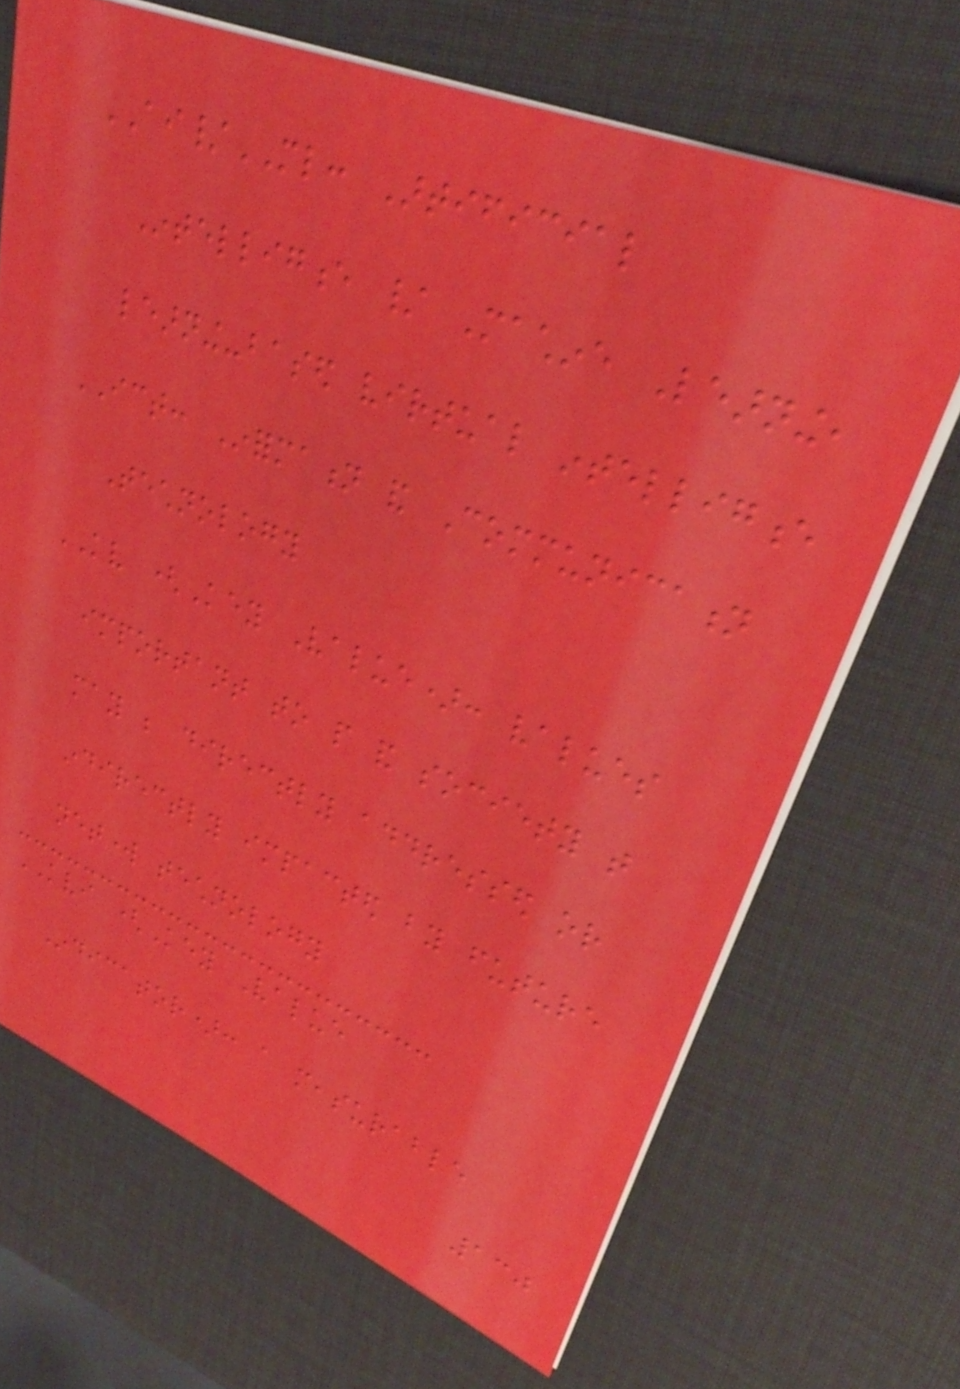AI/ML: Artificial
Intelligence / Machine Learning,
learning-based virtual intelligence
ICT: Information and Communication
Technology
KV (Key Value): values
important to people and society that
may be directly addressed or
indirectly impacted by future
network technology
KVI (Key Value
Indicator): a measurable
130
